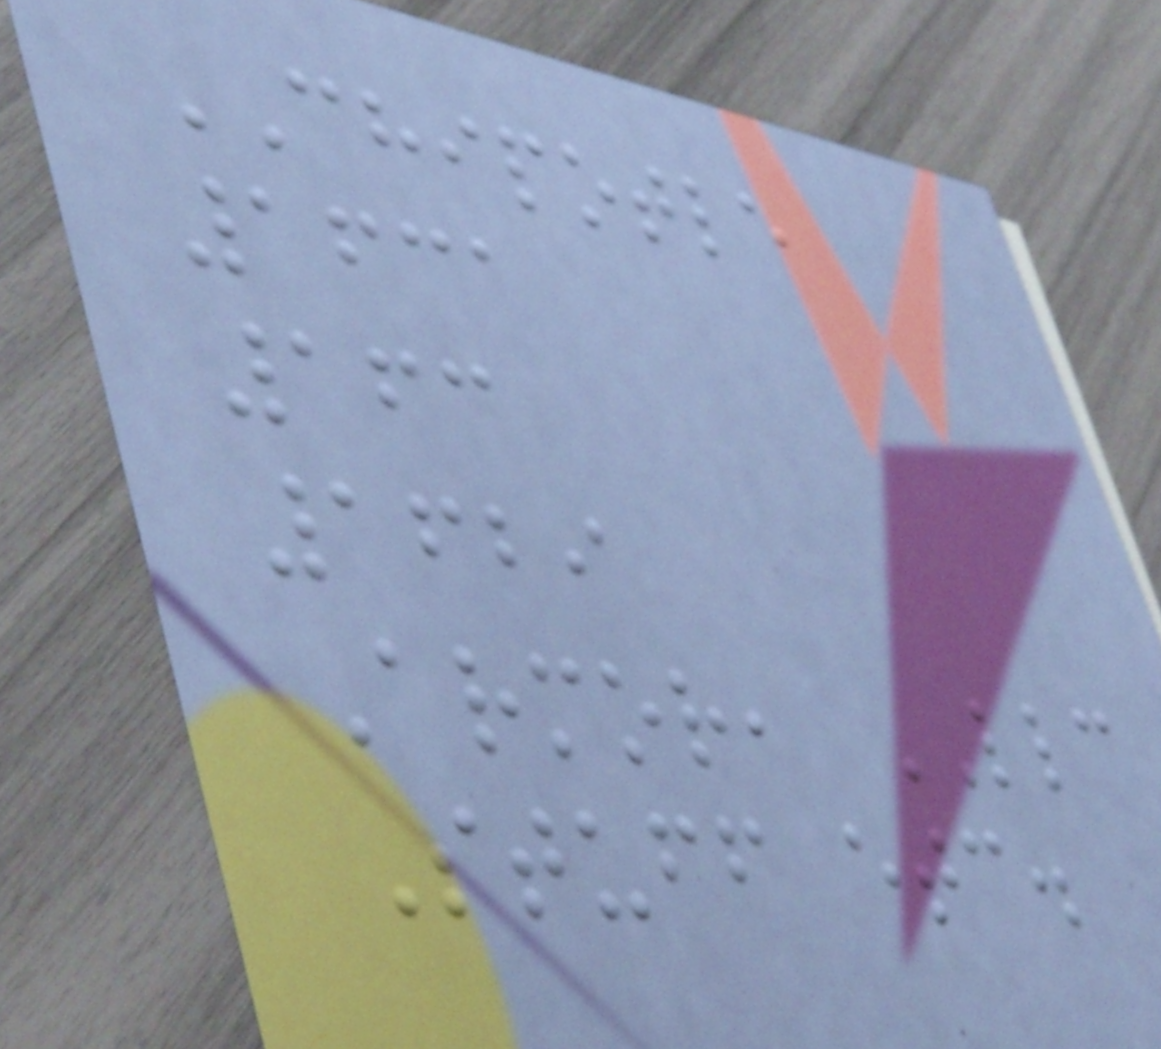CHIPOTLE
1631
163
1629
Armor, LLC
Stuff etc.
